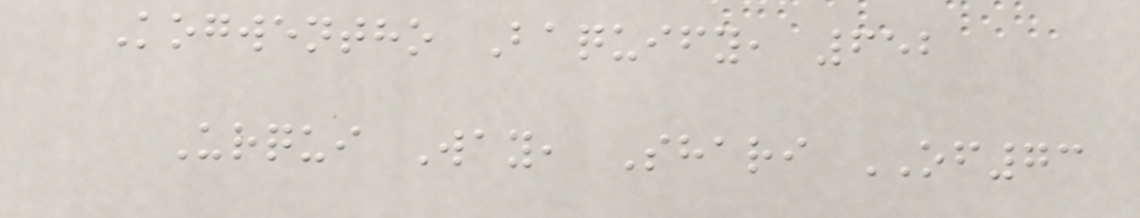Kogwentho Baquify, 652
Urqui Way, Shari OF73
